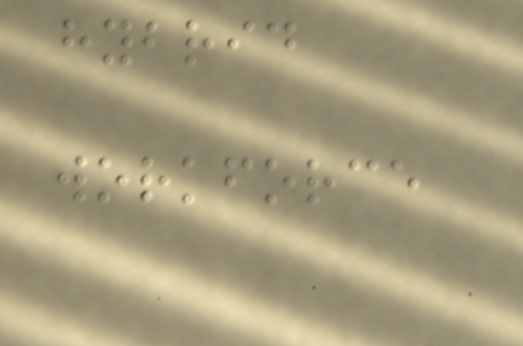hybrid
workforce
